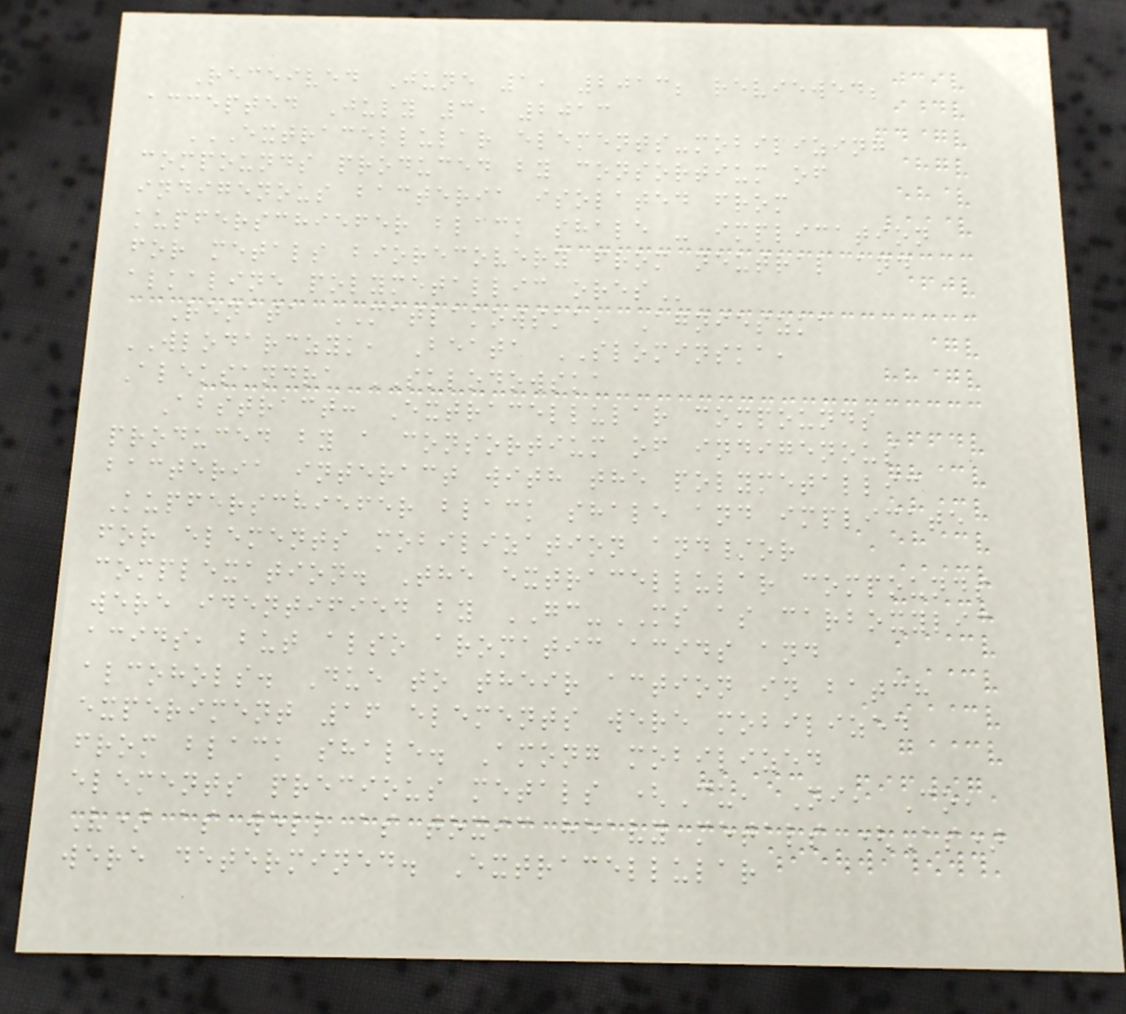Received June 1, 2013; reviewed;
accepted July 3, 2013
EXTRACELLULAR ELEMENTS-MOBILIZING
COMPOUNDS PRODUCED BY CONSORTIUM OF
INDIGENOUS BACTERIA ISOLATED FROM
KUPFERSCHIEFER BLACK SHALE - IMPLICATION
FOR METALS BIORECOVERY FROM NEUTRAL AND
ALKALINE POLYMETALLIC ORES
Renata MATLAKOWSKA, Agnieszka
WLODARCZYK, Beata SLOMINSKA,
Aleksandra SKLODOWSKA
Abstract: Extracellular compounds
produced by a consortium of indigenous
bacteria interact with the polymetallic
Kupferschiefer black shale and implicate
for elements mobilization and/or
complexation. The extracellular compounds
were identified by GC-MS as carboxylic
acids, but also aromatic acids and
alcohols. Due to their action in batch
experiment 16 elements were mobilized
from black shale. Among mobilized
elements precious metals (Cu, Ni, Co,
V) as well as toxic heavy metals (As)
were determined. Extracellular
